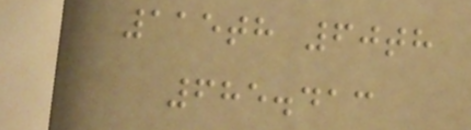115th 60th
685.413
